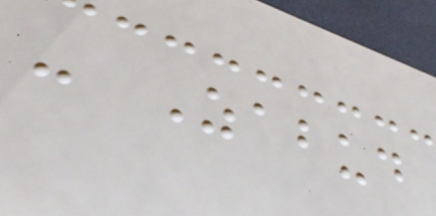- Zabud
